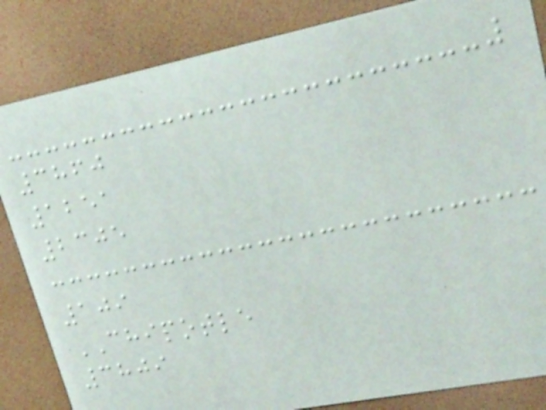3860
1251
2305
109
CHIPOTLE
3809
